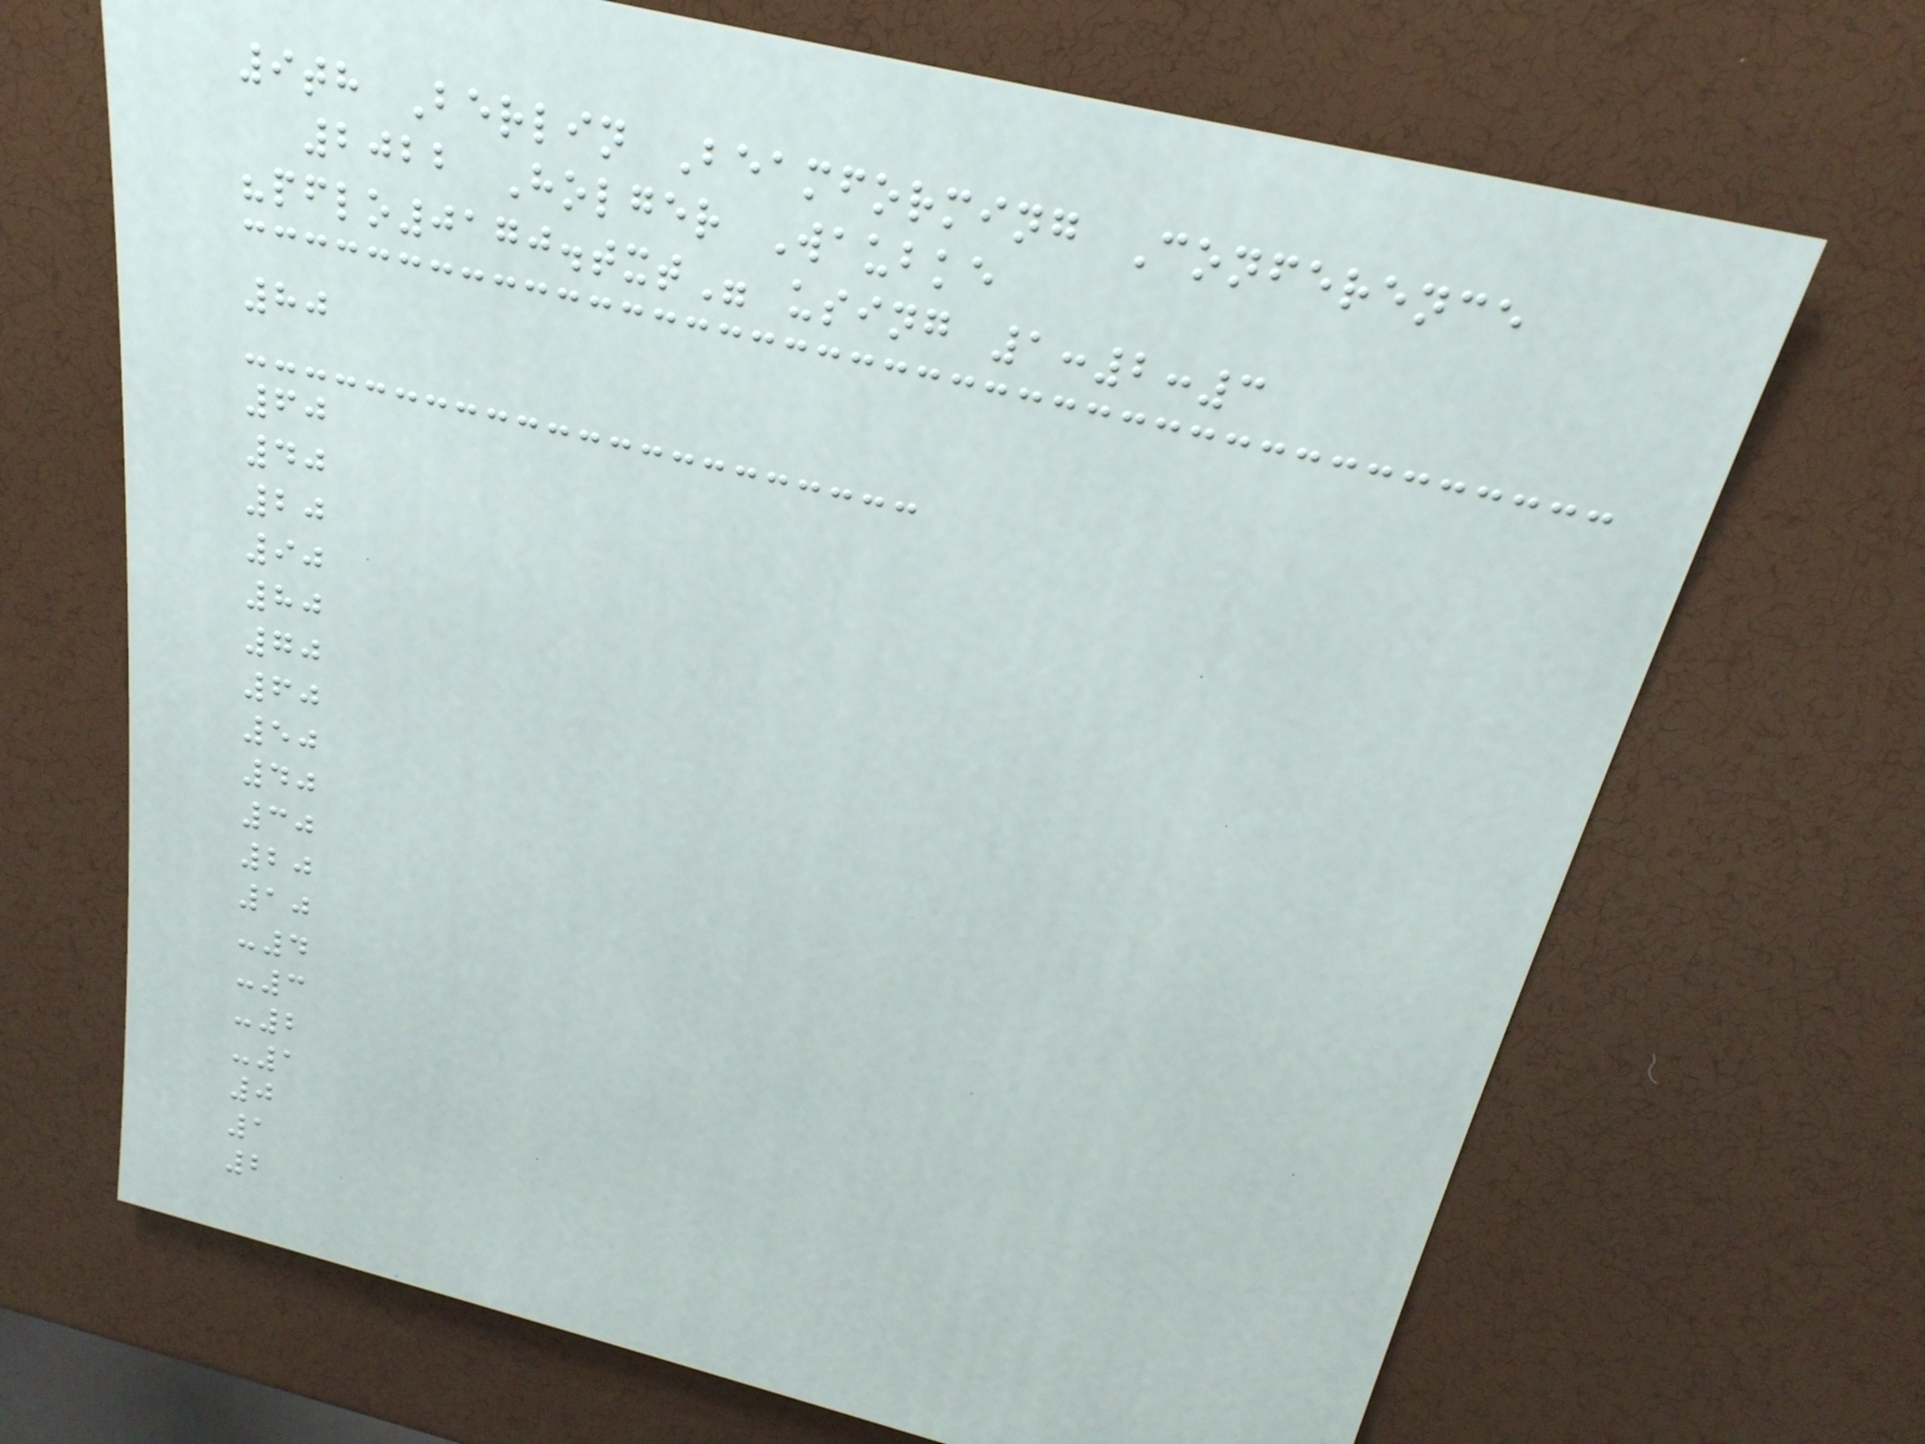9th Berlin Beamforming Conference
2022 Holger Waubke
"pflo0170.txt" using 1:2:3
80
60
40
20
90
80
70
60
50
40
30
20
10
-4
-3
-2
-1
0
1
2
